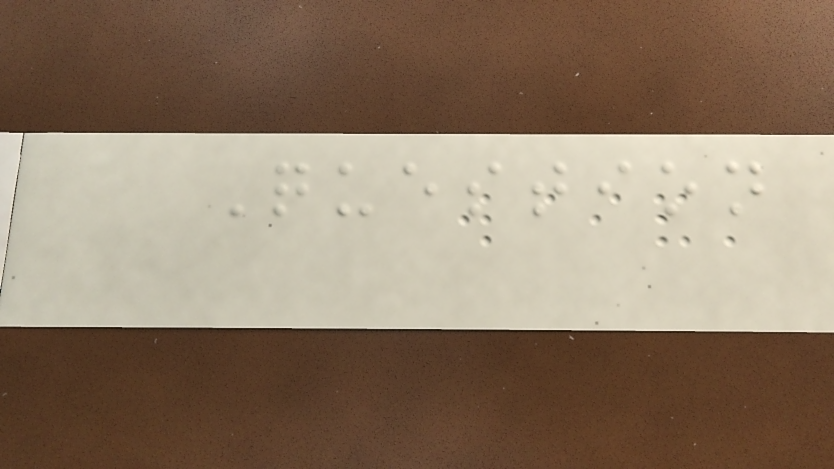Question
